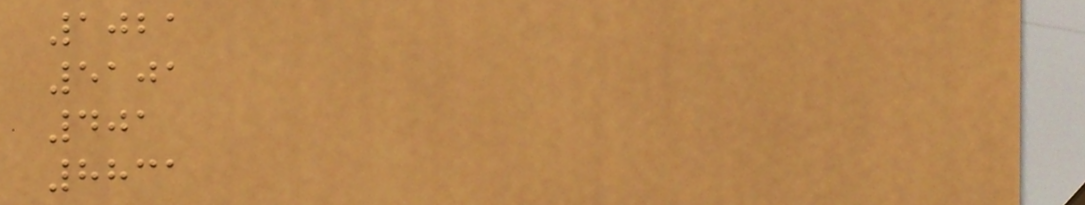1021
5101
401
8831
